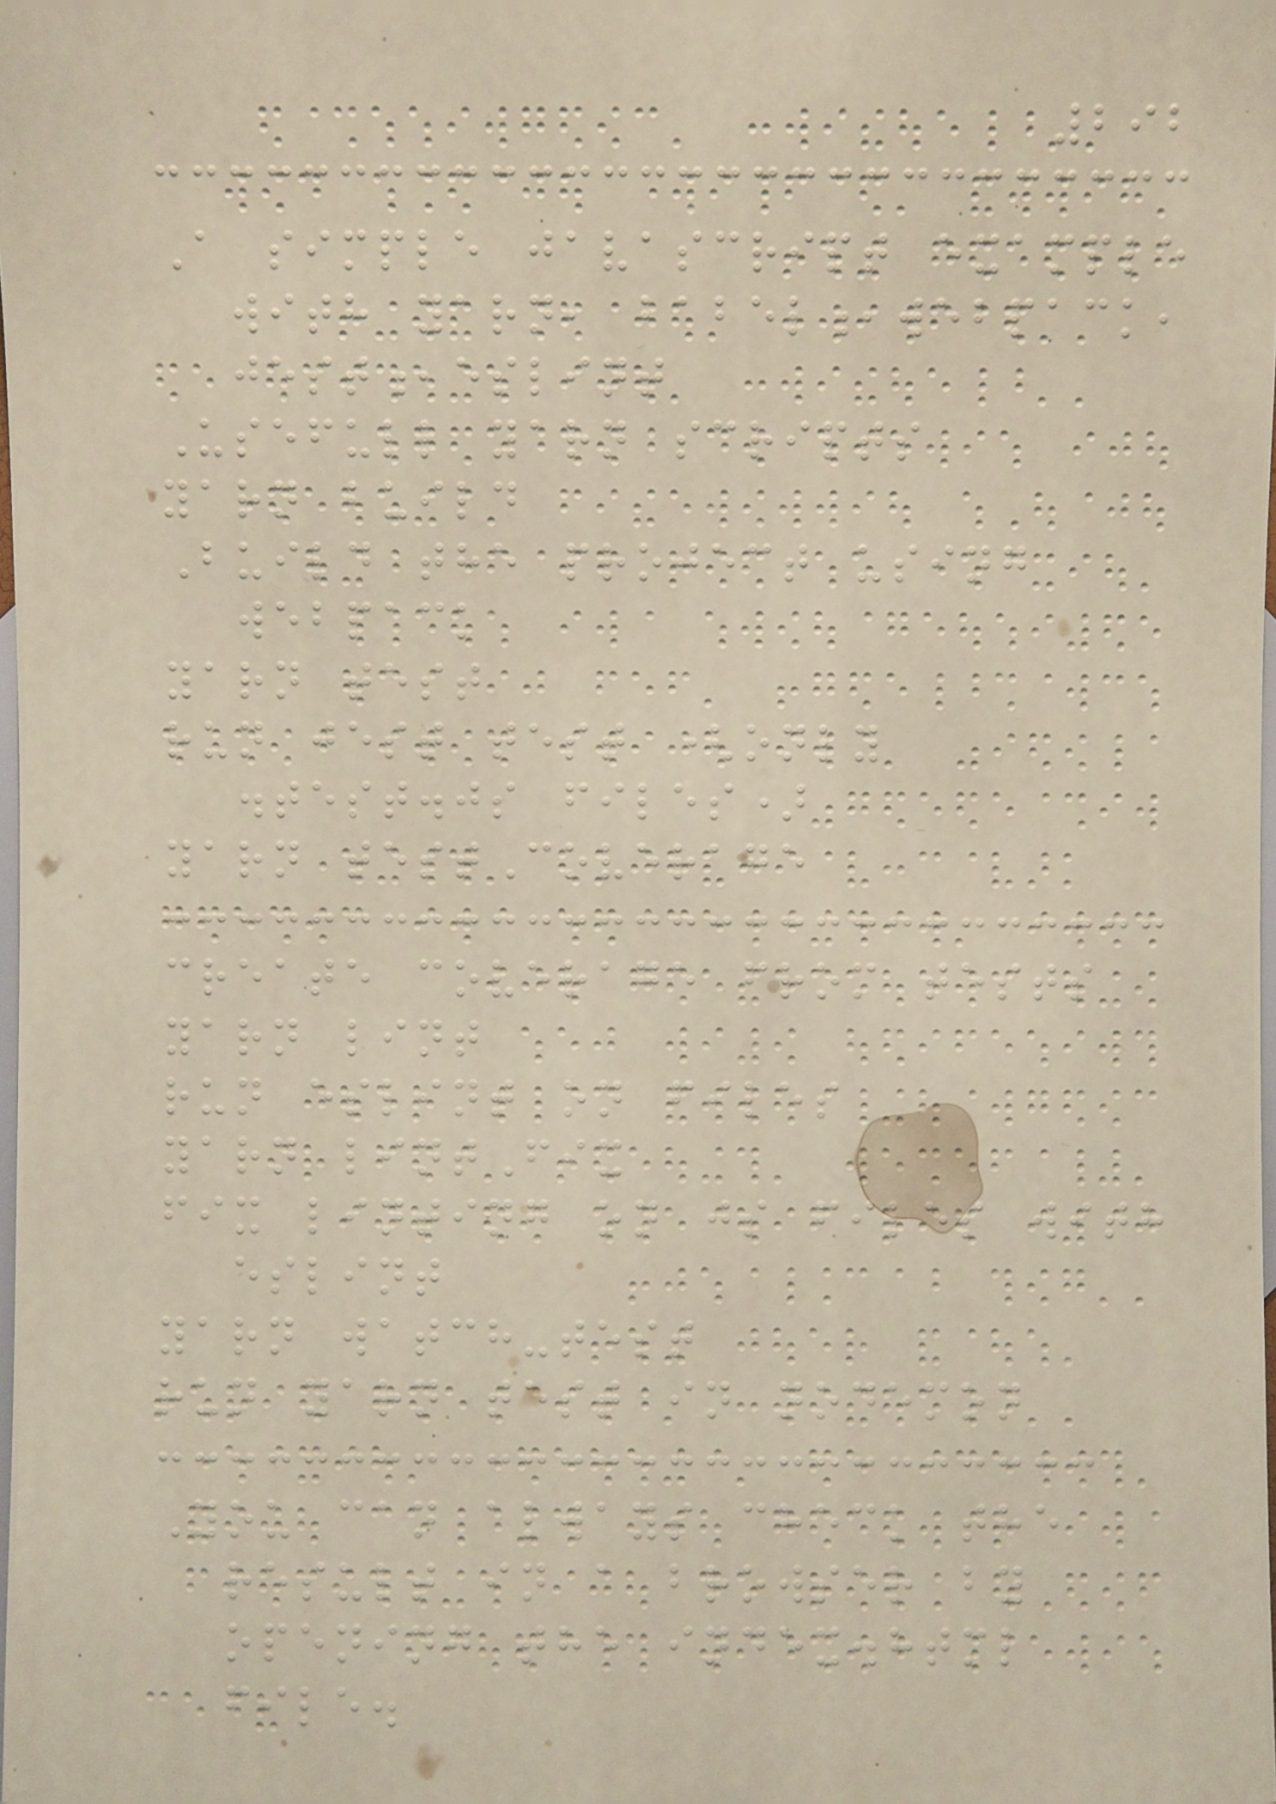292
A simple javascript example
with yarn, babel,webpack,
jest,eslint
Usefull yarn scripts
yarn build
Build the project using
webpack
yarn test
run jest test (only
.test.js files)
yarn testCoverage
create coverage from tests
yarn lint
run eslint on files
yarn lintFix
fix linting on js files with
eslint
yarn watch-test
run yarn test in nodemon
You can always check the
result in a browser by
opening the index.html
file.
